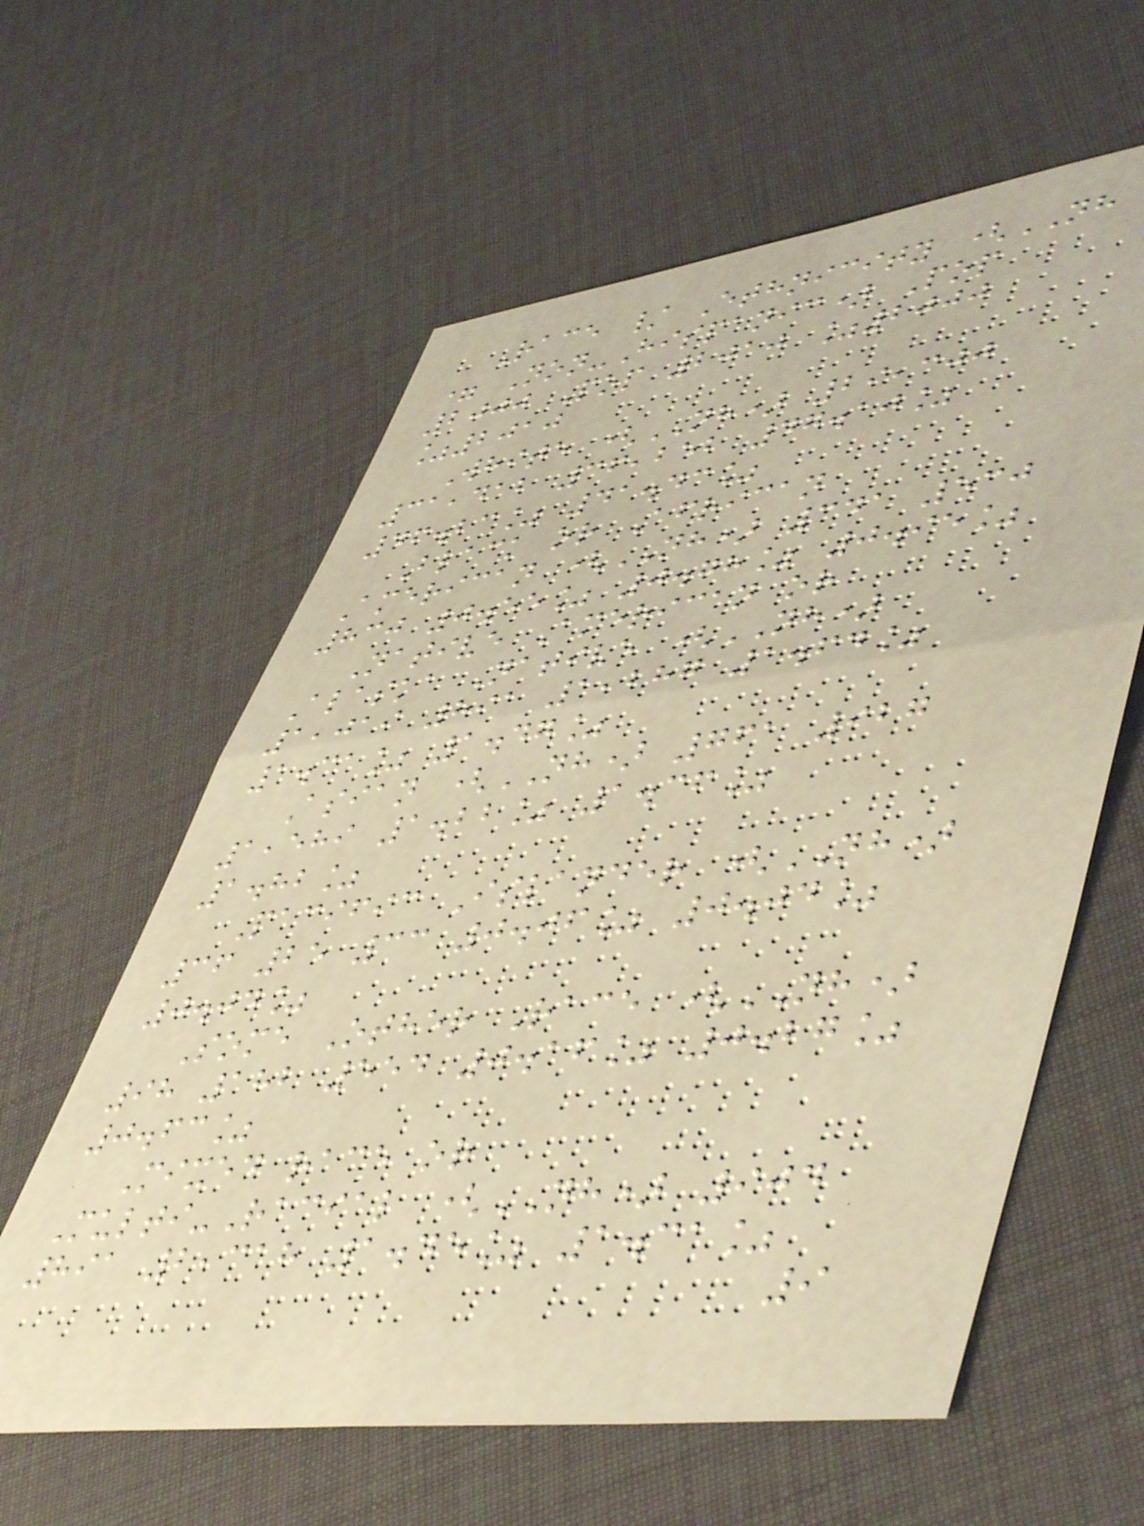Race / Ethnicity (NH
= Non-Hispanic) Pop
2000 Pop 2010 %2000
%2010
White (NH) 29,300
31,412 36,252 47.10%
46.23% 41.43%
Black or African
American (NH) 341 530
830 0.55% 0.78% 0.95%
Native American or
Alaska Native (NH)
1,019 891 1,287 1.64%
1.31% 1.47%
Asian (NH) 761 927
1,589 1.22% 1.36%
1.82%
Pacific Islander (NH)
36 25 33 0.06% 0.04%
0.04%
Some Other Race (NH)
98 182 554 0.16% 0.27%
0.63%
Mixed race or
Multi-Racial (NH) 904
891 2,318 1.45% 1.31%
9
